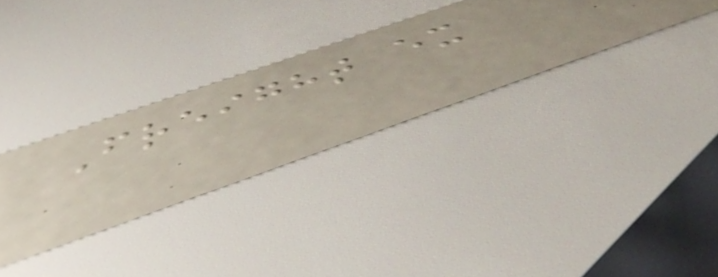Freight ex
